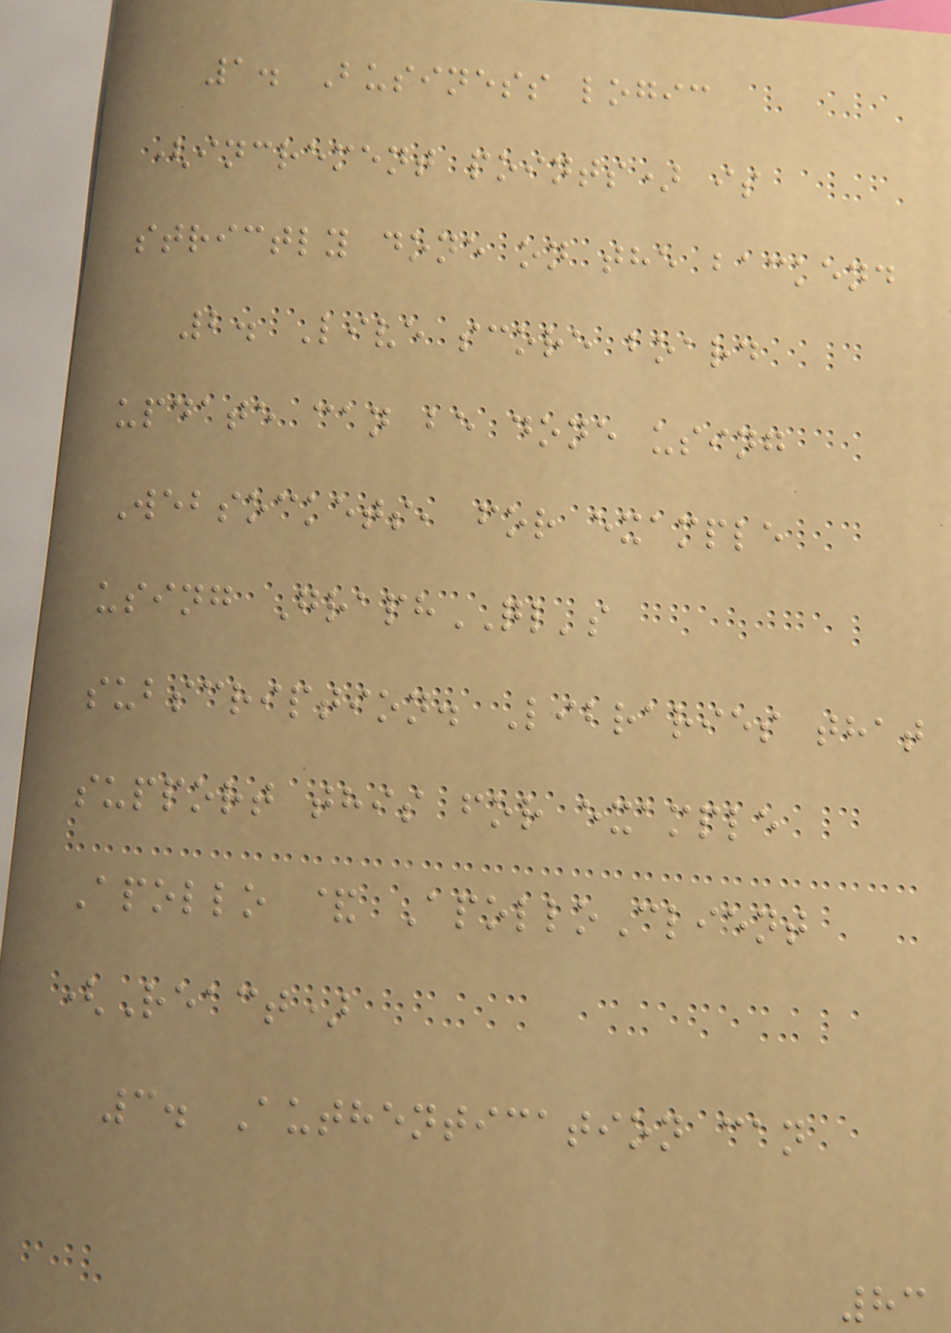1. Business logic
(increment points) is
strictly done on the backend
2. Live score board
update can be done using
Websockets, for example
using GraphQL's
subscription. Libraries that
support this for example
Apollo & ApolloClient
(React)
3. Authentication can
83
